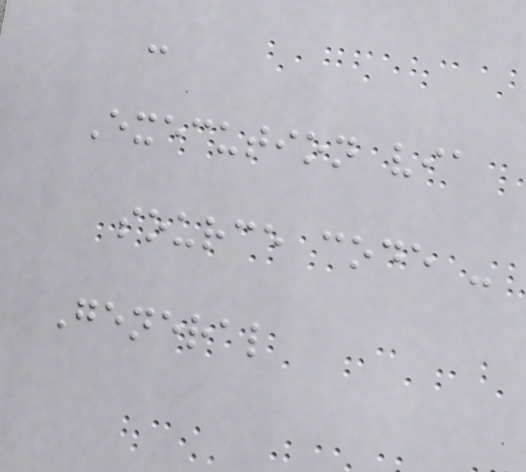-
Execution via
source code -
General
